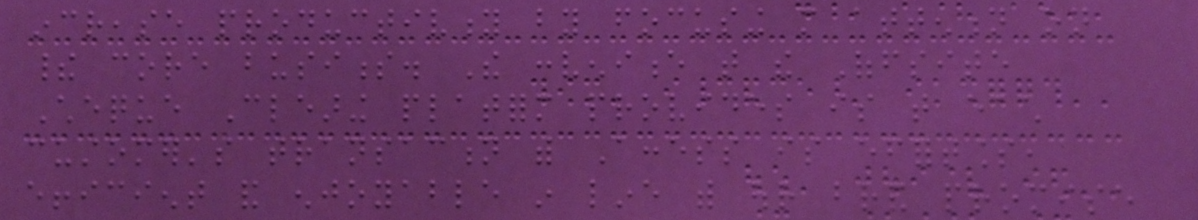increase productivity by focusing more attention on
their core business. The convenience that the Offsite
Cheque Clearing platform provides is that each
customer's transaction with Access is effortless,
efficient and enjoyable in line with our brand promise
